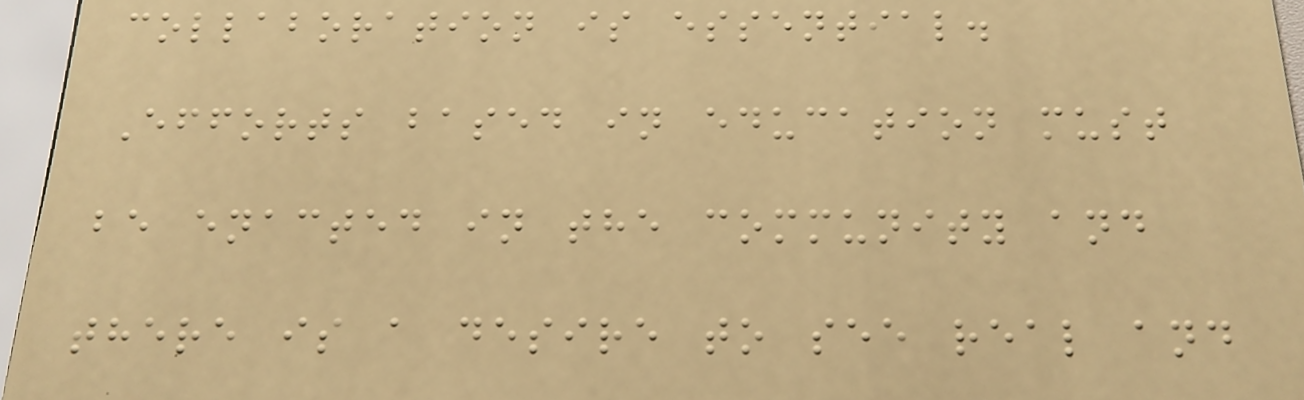collaboration is essential.
Efforts based in education must
be enacted in the community and
there is a desire to see real and
